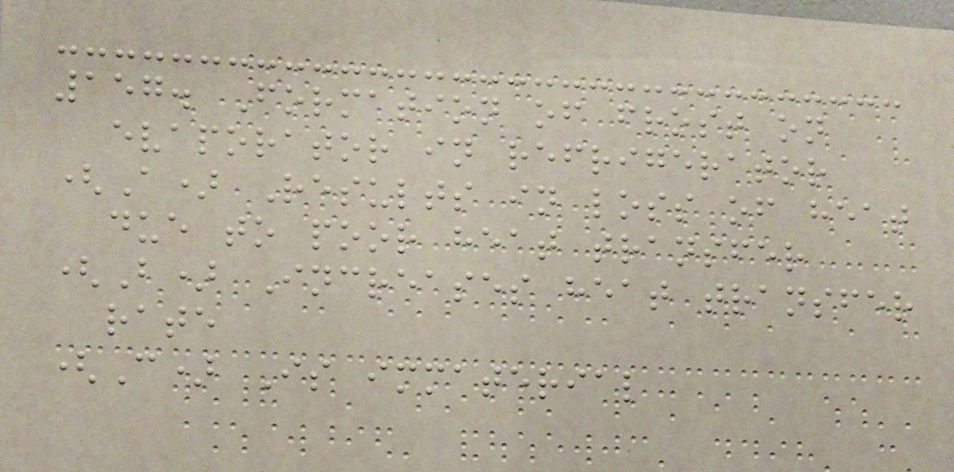157. Formation of frost on
evaporator in refrigerator
(A) Results in loss of heat
due to poor heat transfer
(B) Increases heat transfer
rate
(C) Is immaterial
